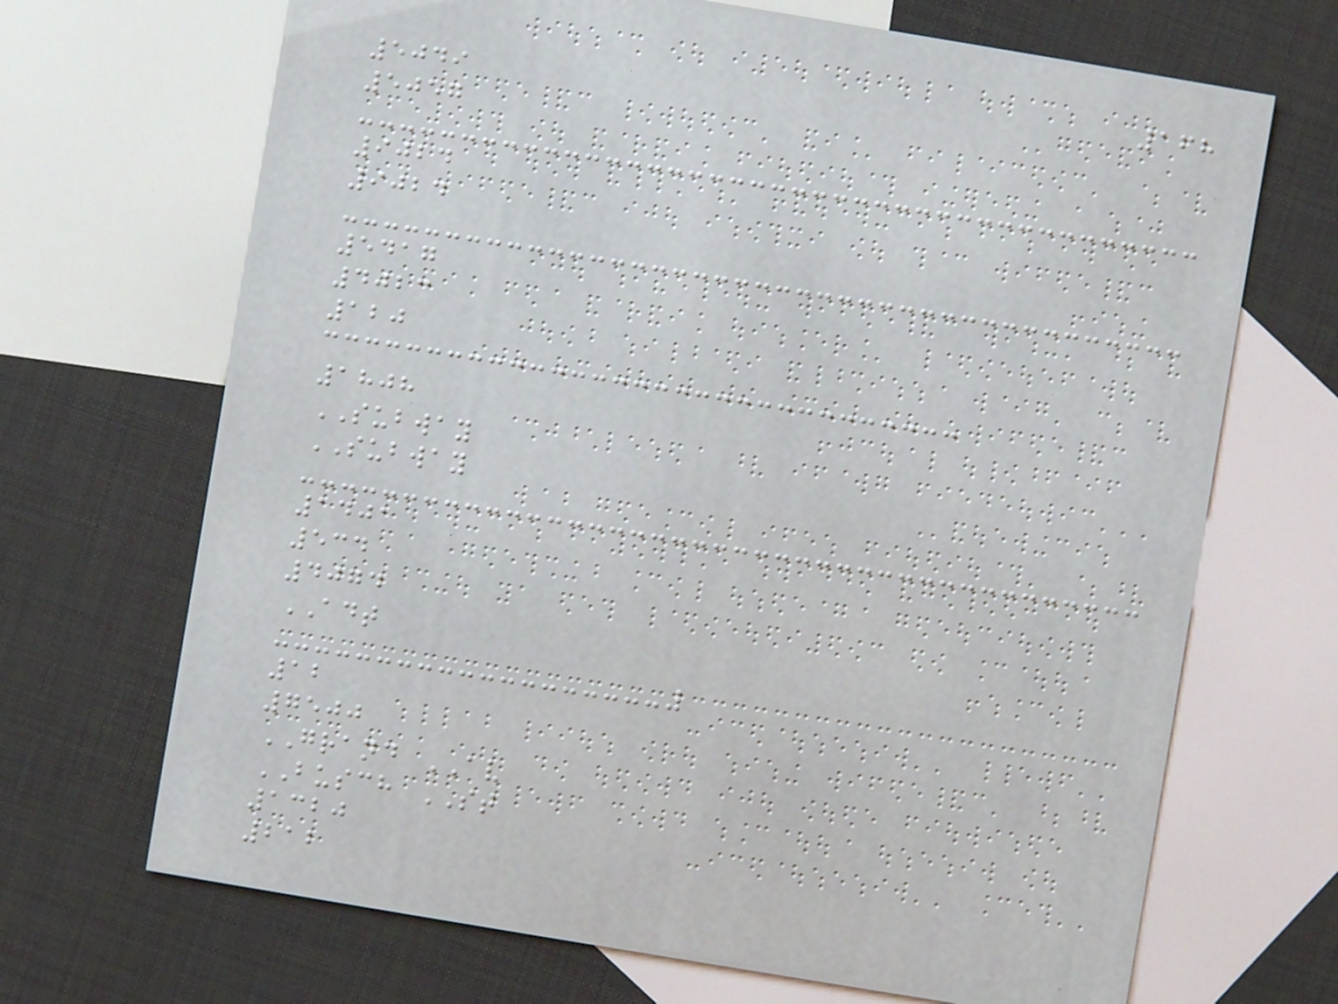168
5049
5057
9024
9024
5417
4023
120
1808
SUBWAY
SUBWAY
1401
534
4074
ADT
12
7500
GRAND AV
BUSCH ST
1320
212
